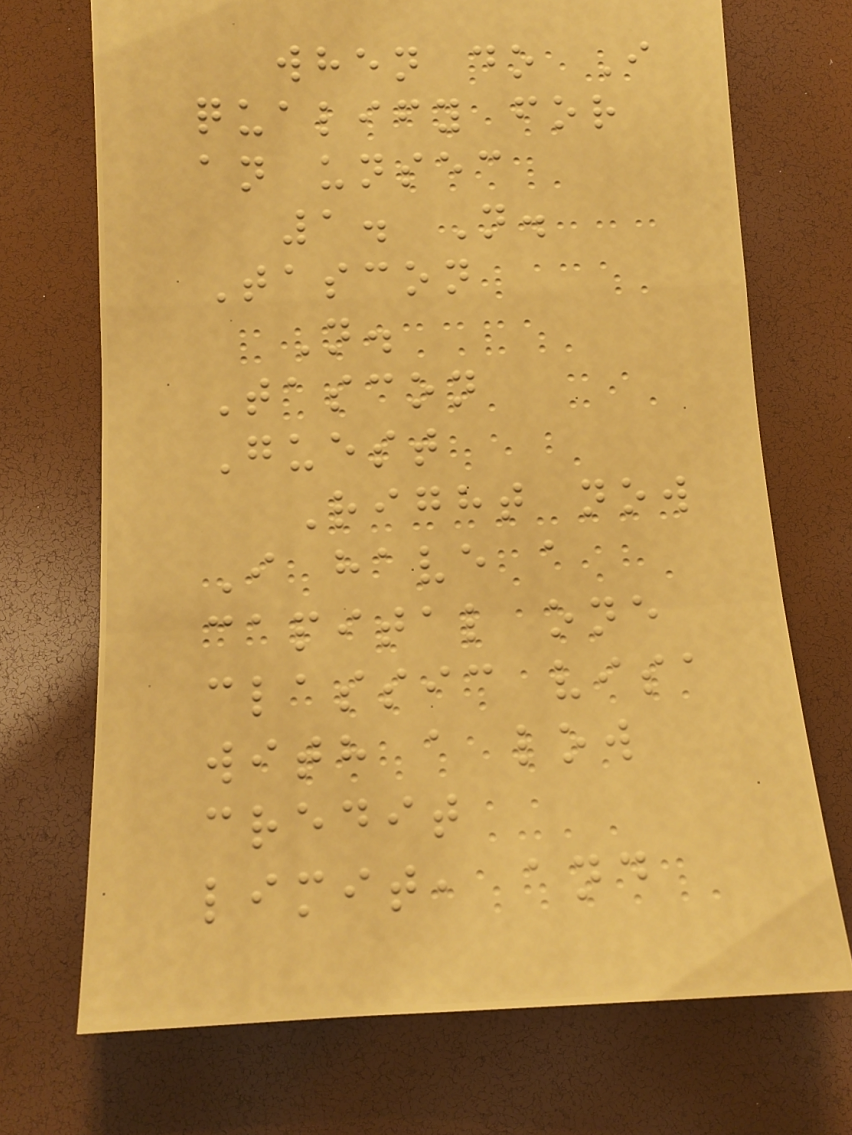when do I
qualify for
an unsec
1. N.
Tascon
N.
Tascon
Guest
Right now
I have a
capital one
classic visa
with a low
credit
limit, and
